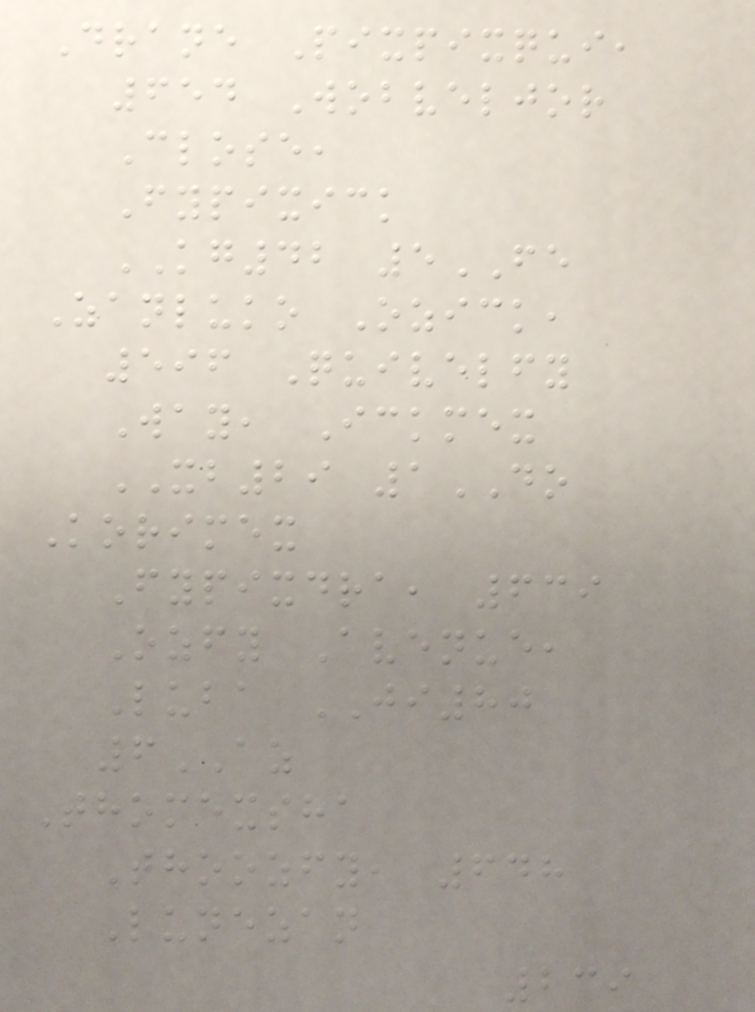Drane Pixpixqui,
654 Wobveljor
Close,
Fypixick
KG42 5FE
Zanluko Ozick,
596 Quivelfy
Way, Ickmex
XB29 1DO
Korimex
Fypixdra, 639
Ozfy Avenue,
Luba JI80
6AZ
Thomexsha
Thoozfy, 648
Lunezan
239
